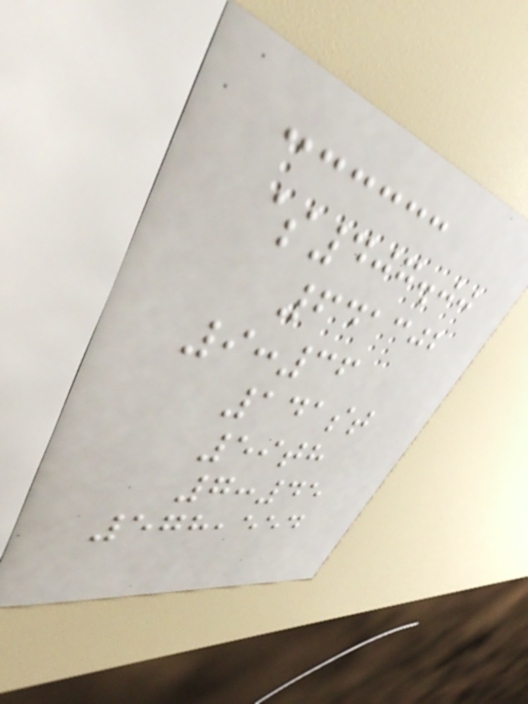$407.00
641302
9:36
141st
59th
7:45
578,554
